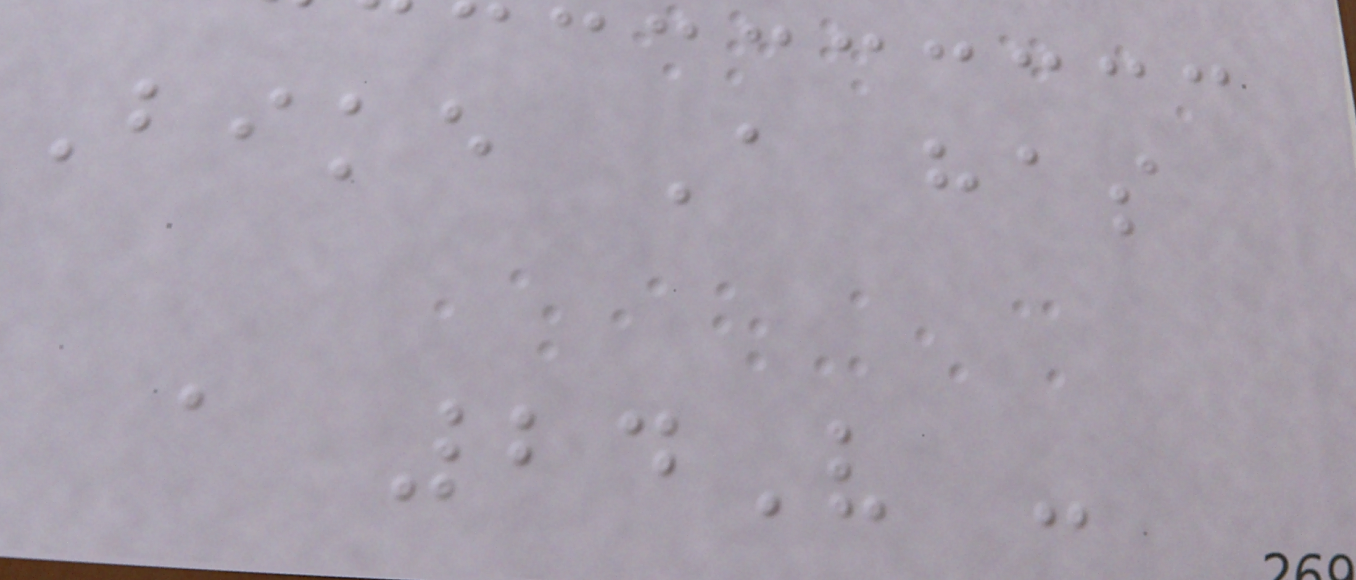Bike A has
a 24V -
